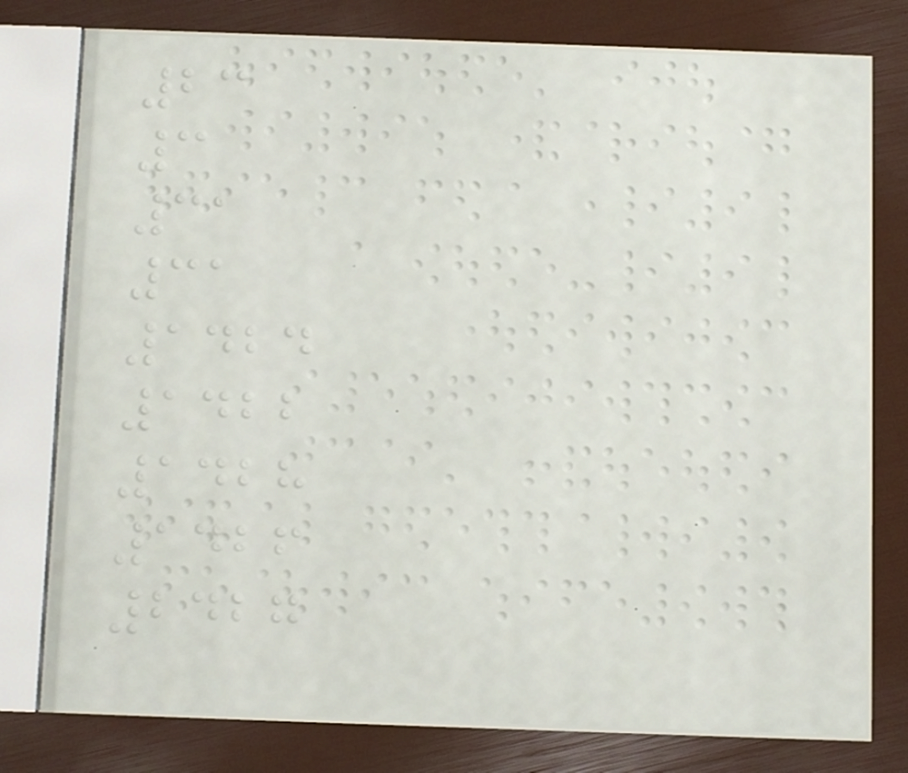23
3
31
31
1424
1422
1428
1426
2427
